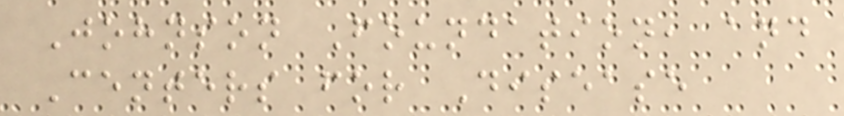Johnson Foundation, and
Centers for Disease
